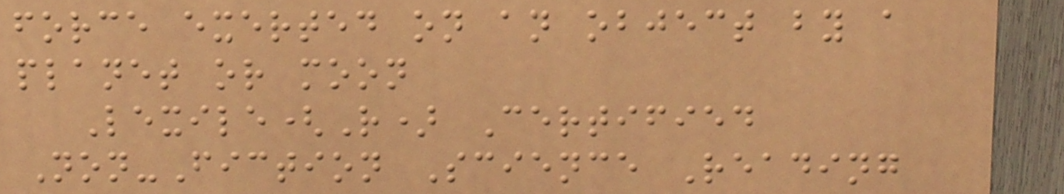force exerted on an object by a
planet or moon
Lexile(R) Certified
Non-Fiction Science Reading
